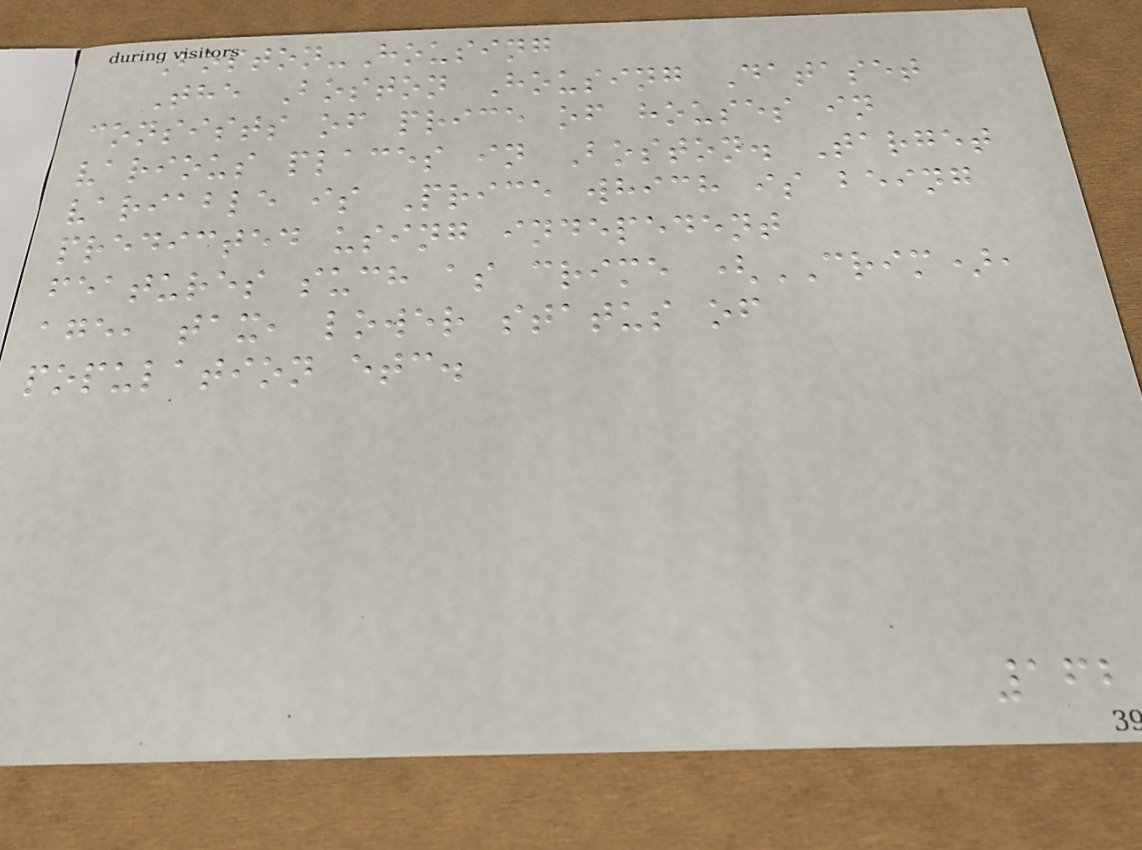Boston-Housing
The Boston Housing Dataset
consists of price of houses in
various places in Boston. Target
variable is Price which is being
predicted using indepedent
features such as crime (CRIM),
age, tax, lower status of
population etc.
162
